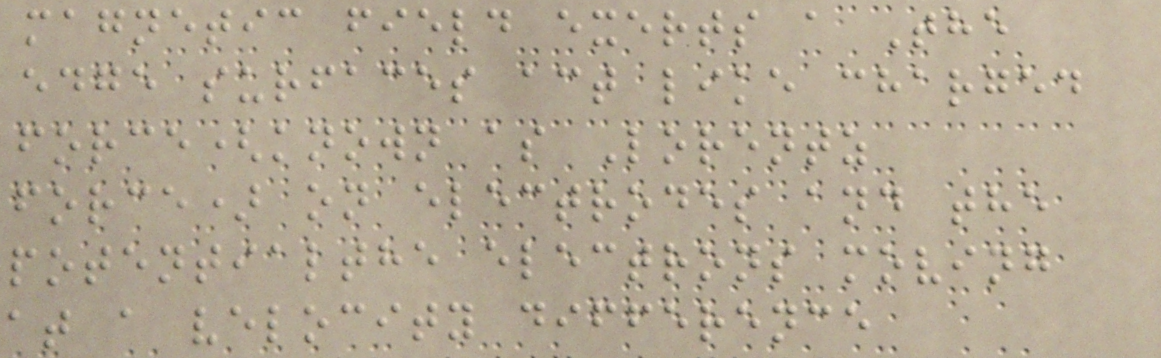magnetic field exerts a The
edge surfaces act like charged
force(known as Lorentz
force) on electrodes and the
potentialthe electrons moving
at a velocity difference
